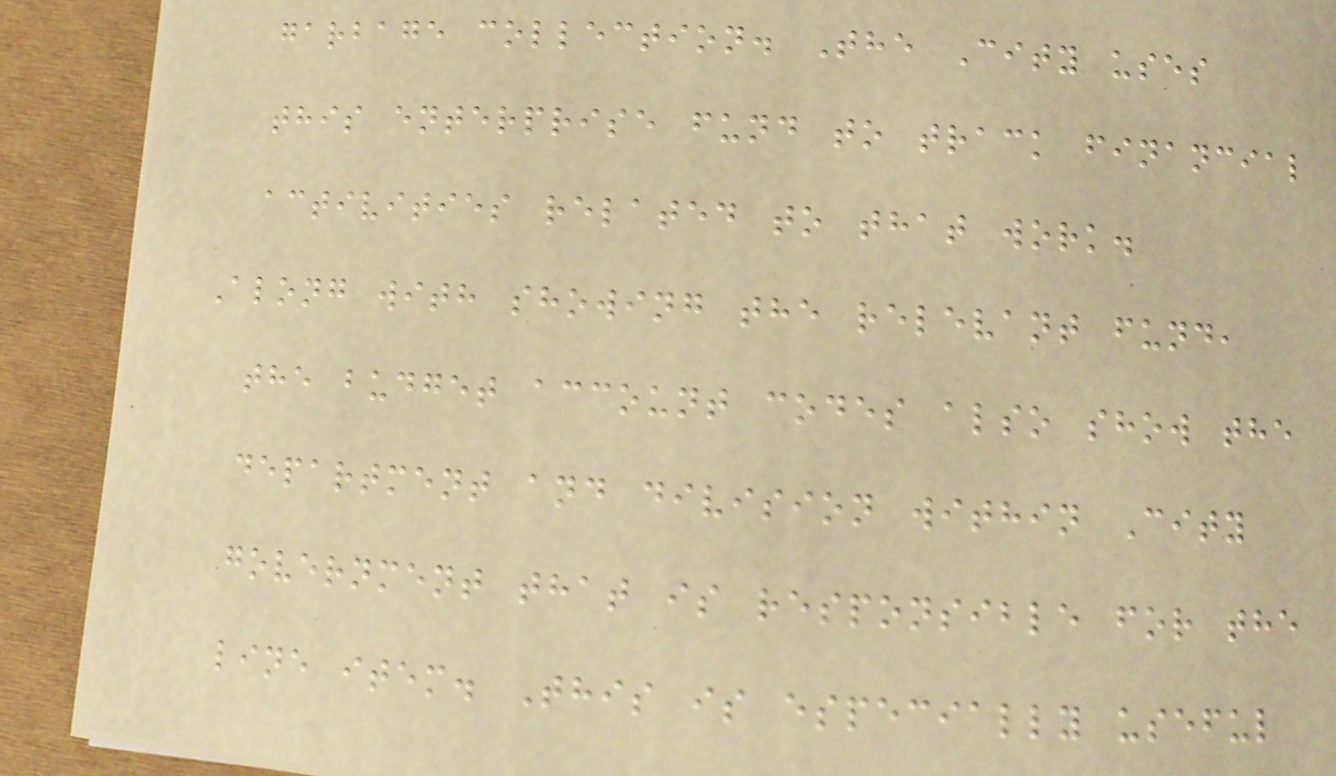garbage collection. The City uses
this enterprise fund to track financial
activities related to that work.
Along with showing the relevant fund,
the budget account codes also show the
department and division within City
government that is responsible for the
line item. This is especially useful
